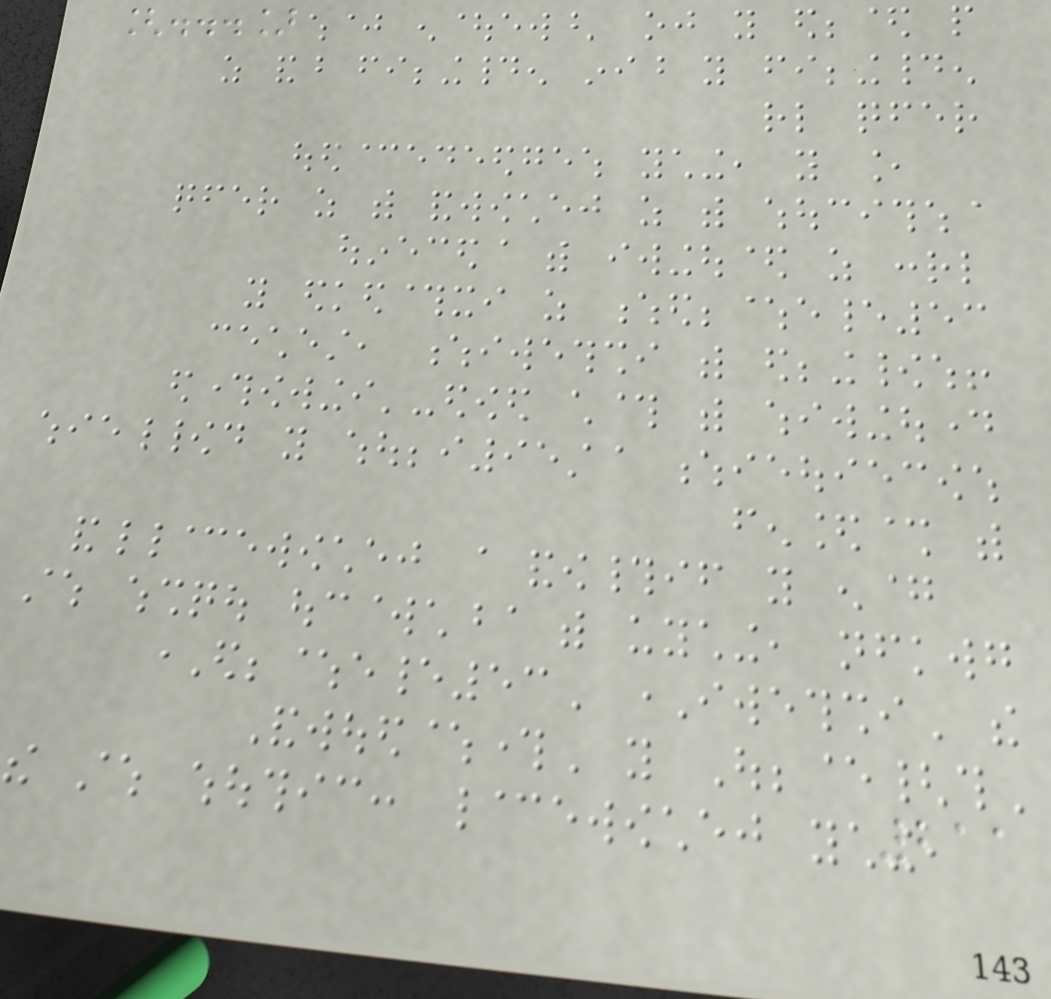[...]
211
